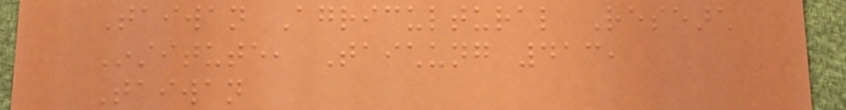Taiwan Agricultural Research
Institute, Taichung 413,
Taiwan
